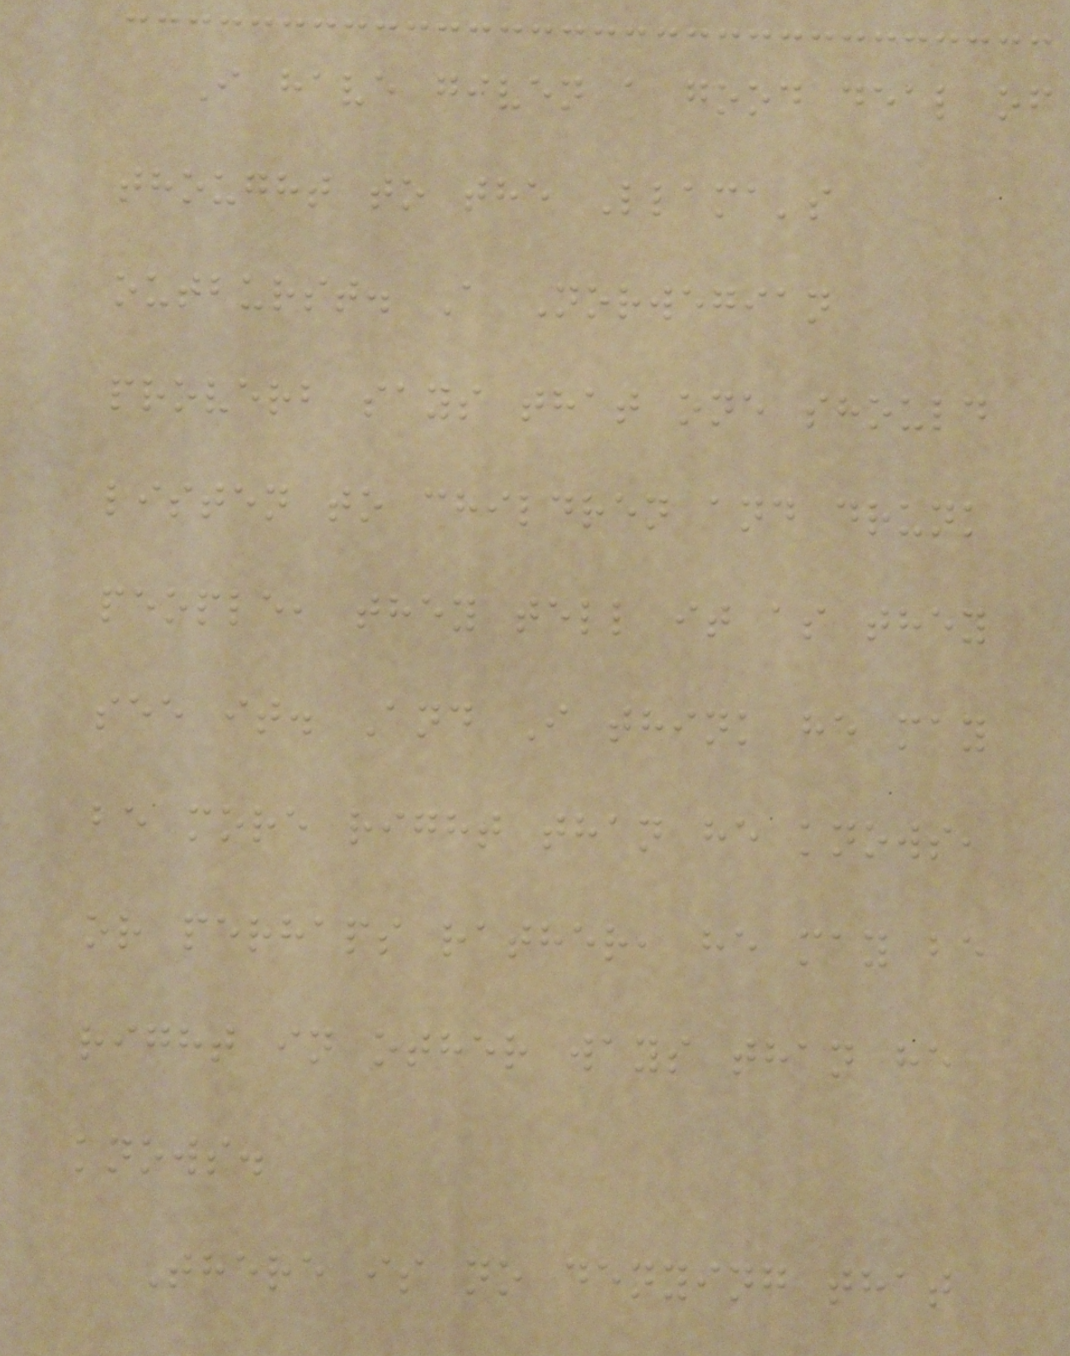I have given a good deal of
thought to the Llama's
outburst. A Norwegian
proverb says that one should
listen to children and drunk
people, they tell it as they
see it. And I think he may
be more right than he knows,
or perhaps rather, he may be
right in other ways than he
knows.
There is no denying that
